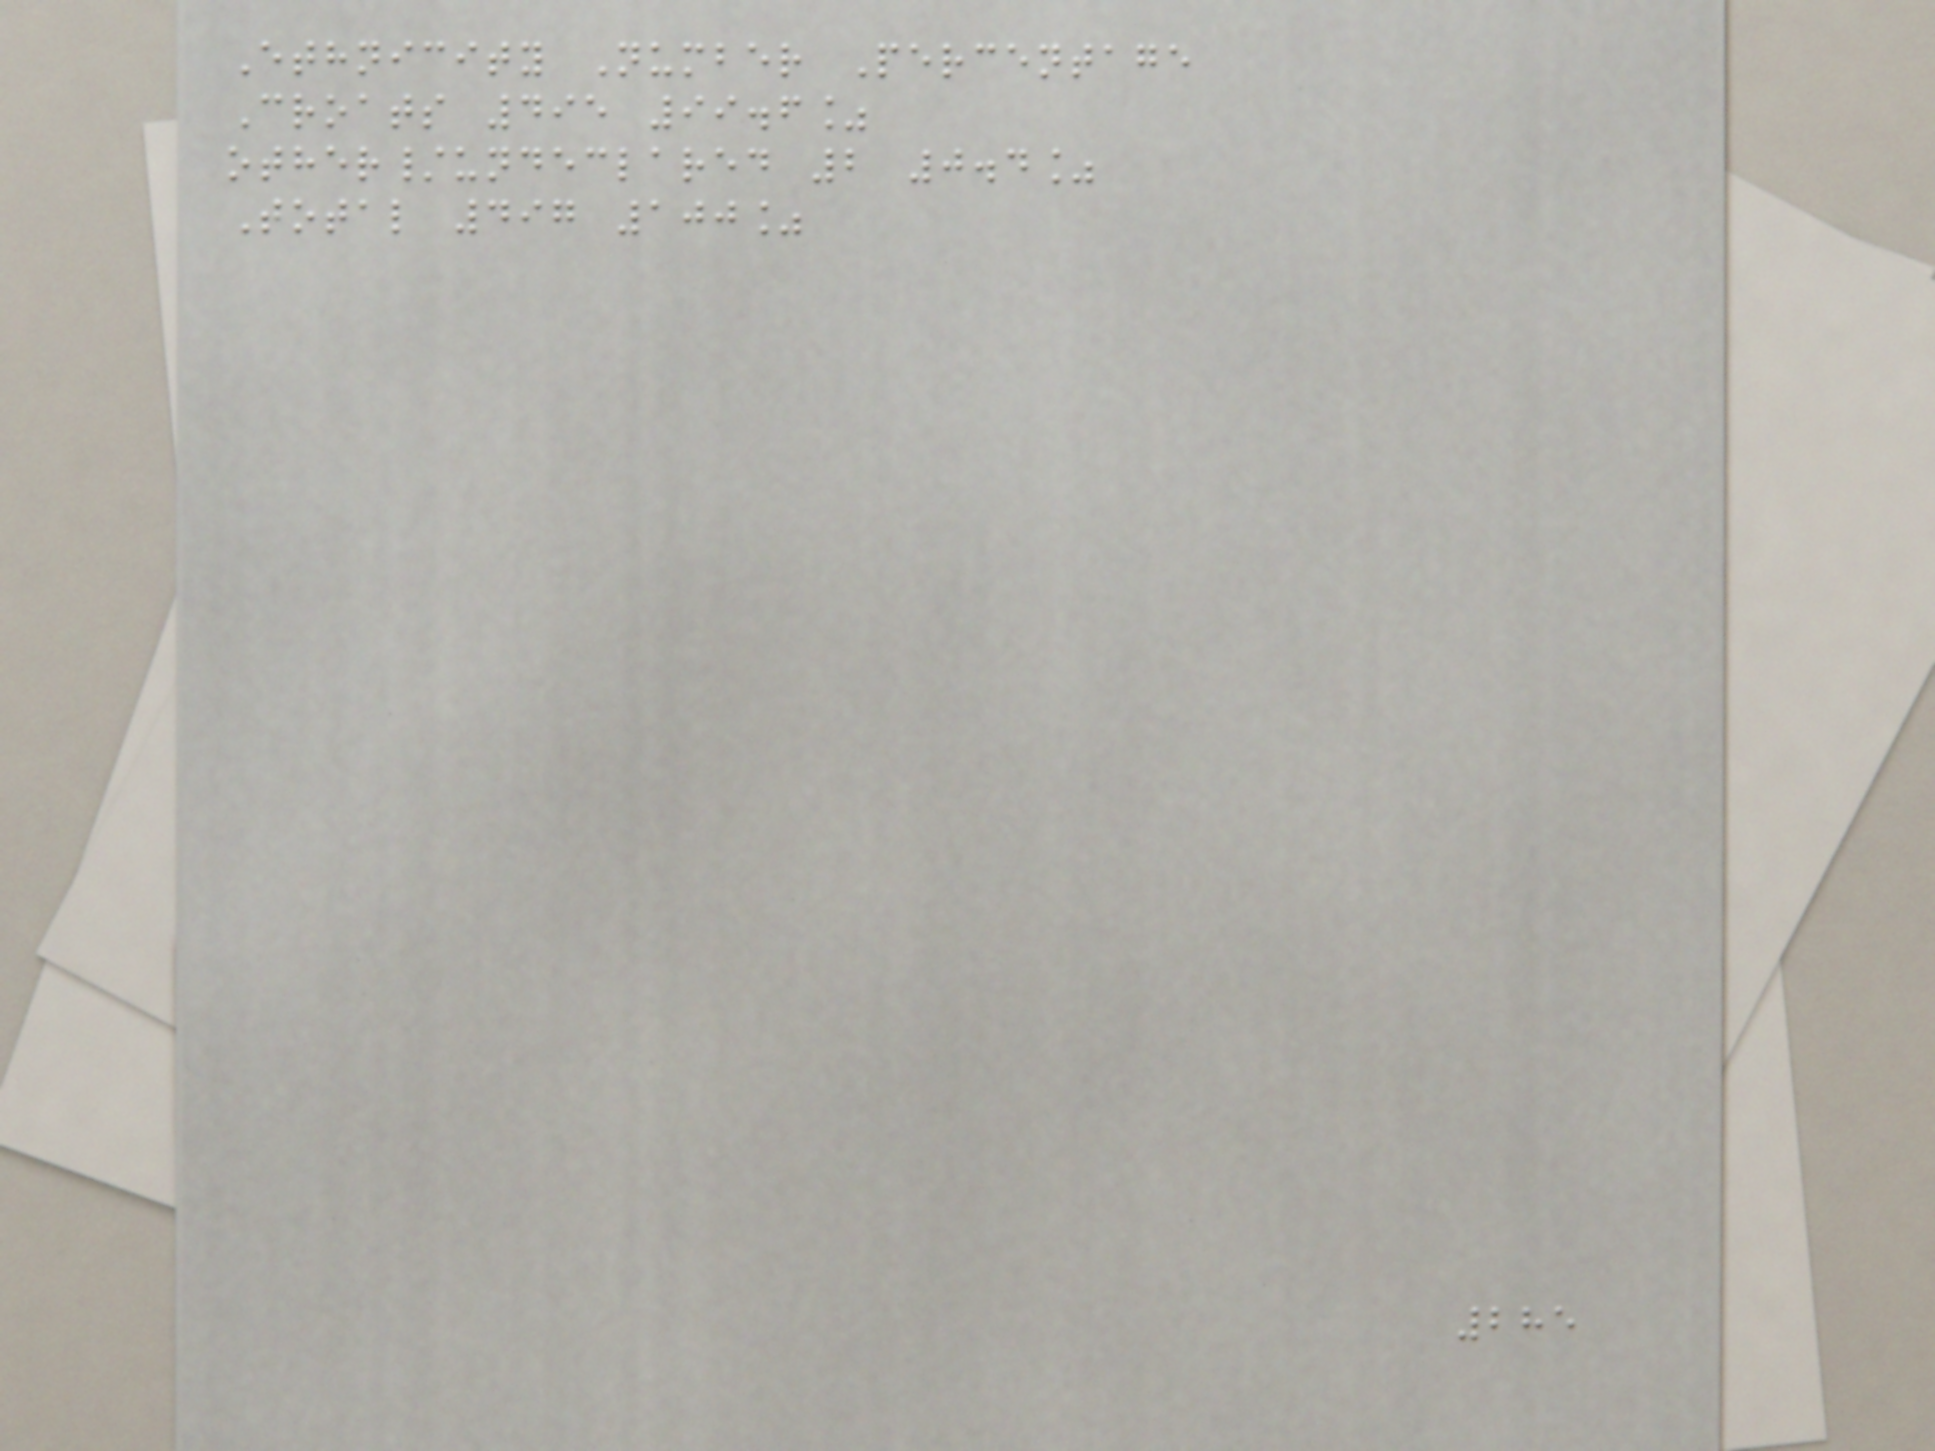Ethnicity Number Percentage
Croats 495 99.6%
other/undeclared 2 0.4%
Total 497 100%
285
